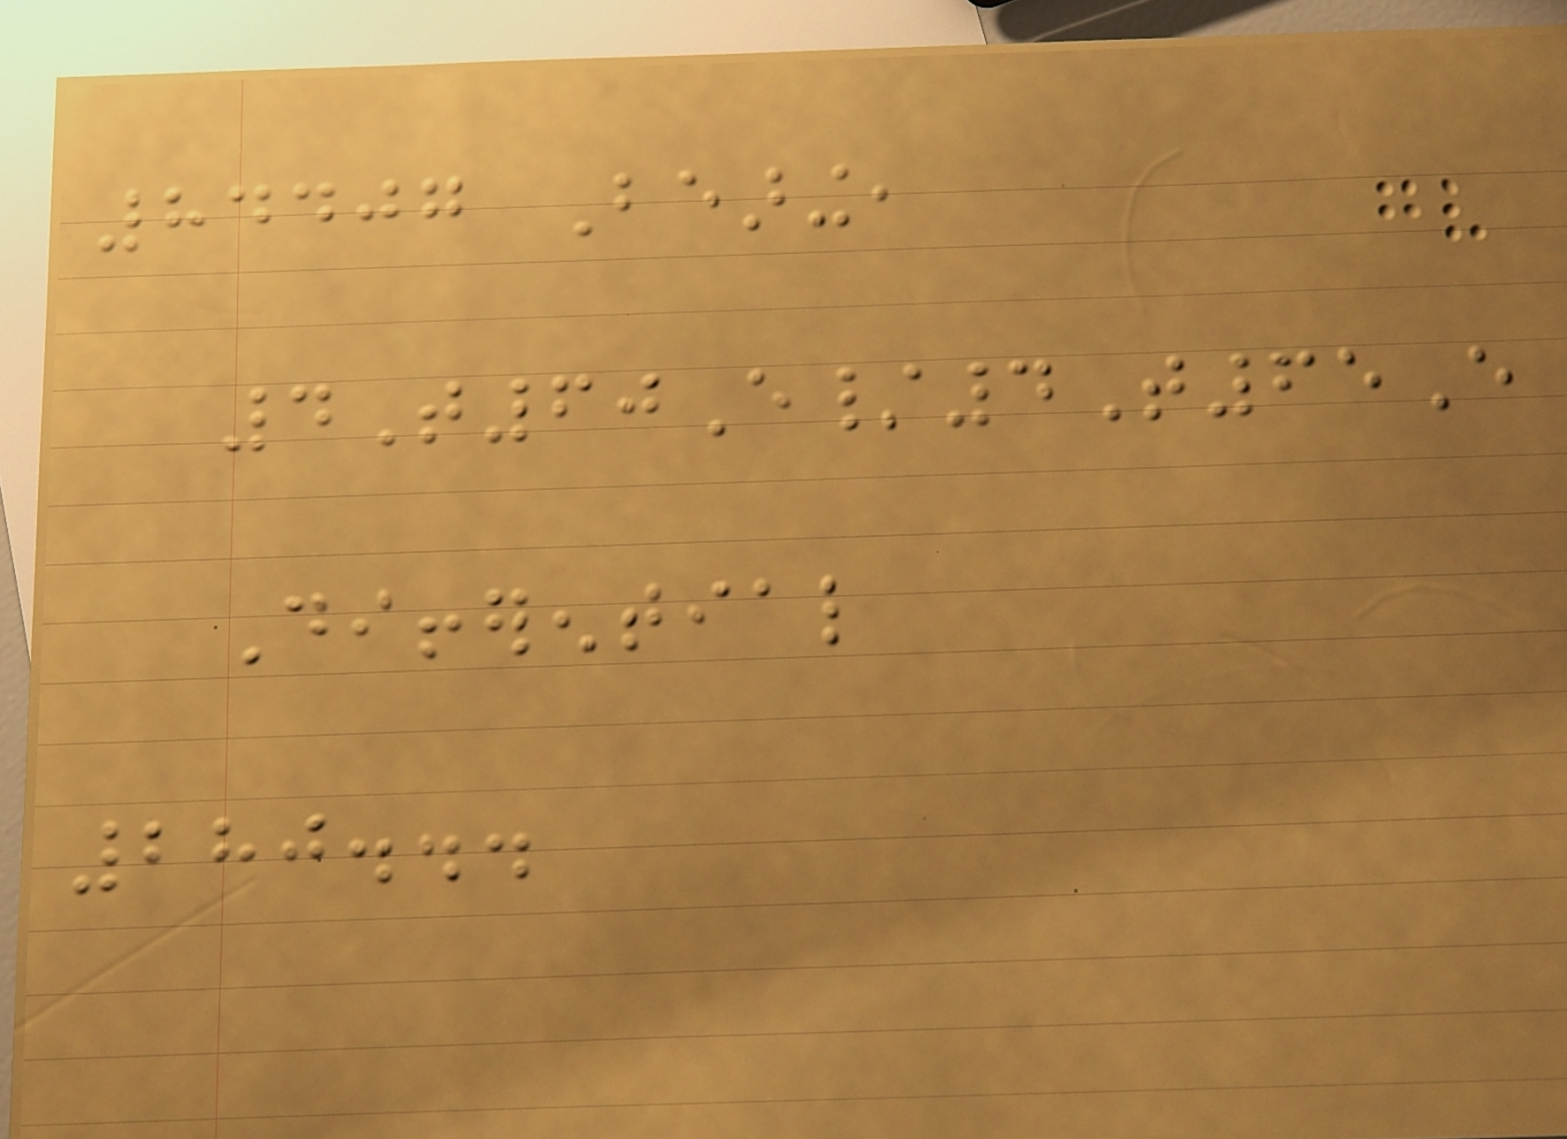84407 Bearing,
4T60E/4T65E
Differential
280...
